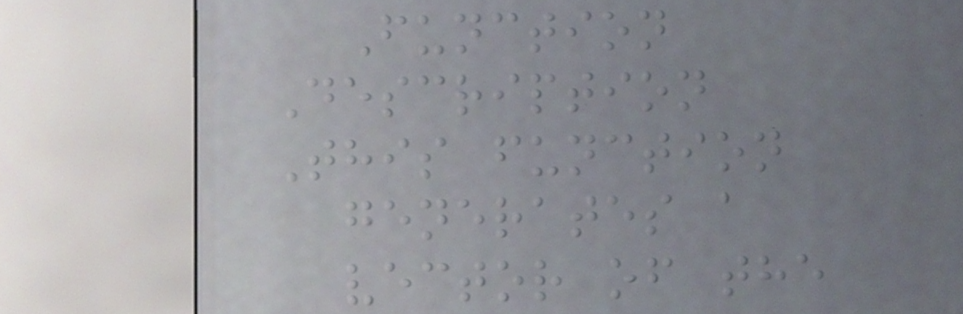Function
Description
This function
generates a
vector of the
